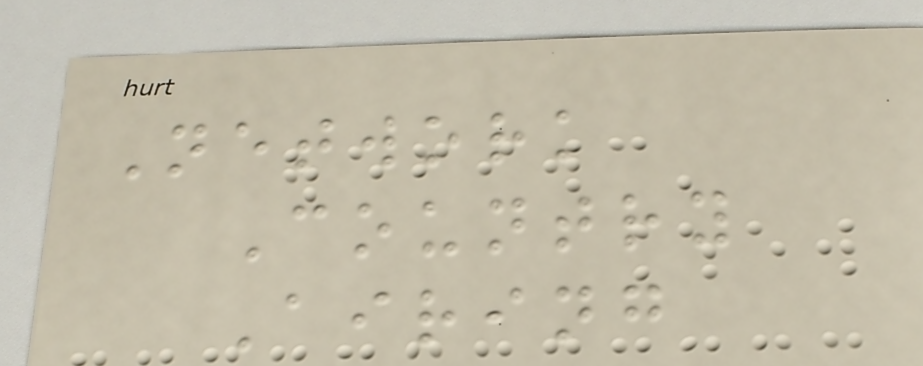Network
Country
Airing
